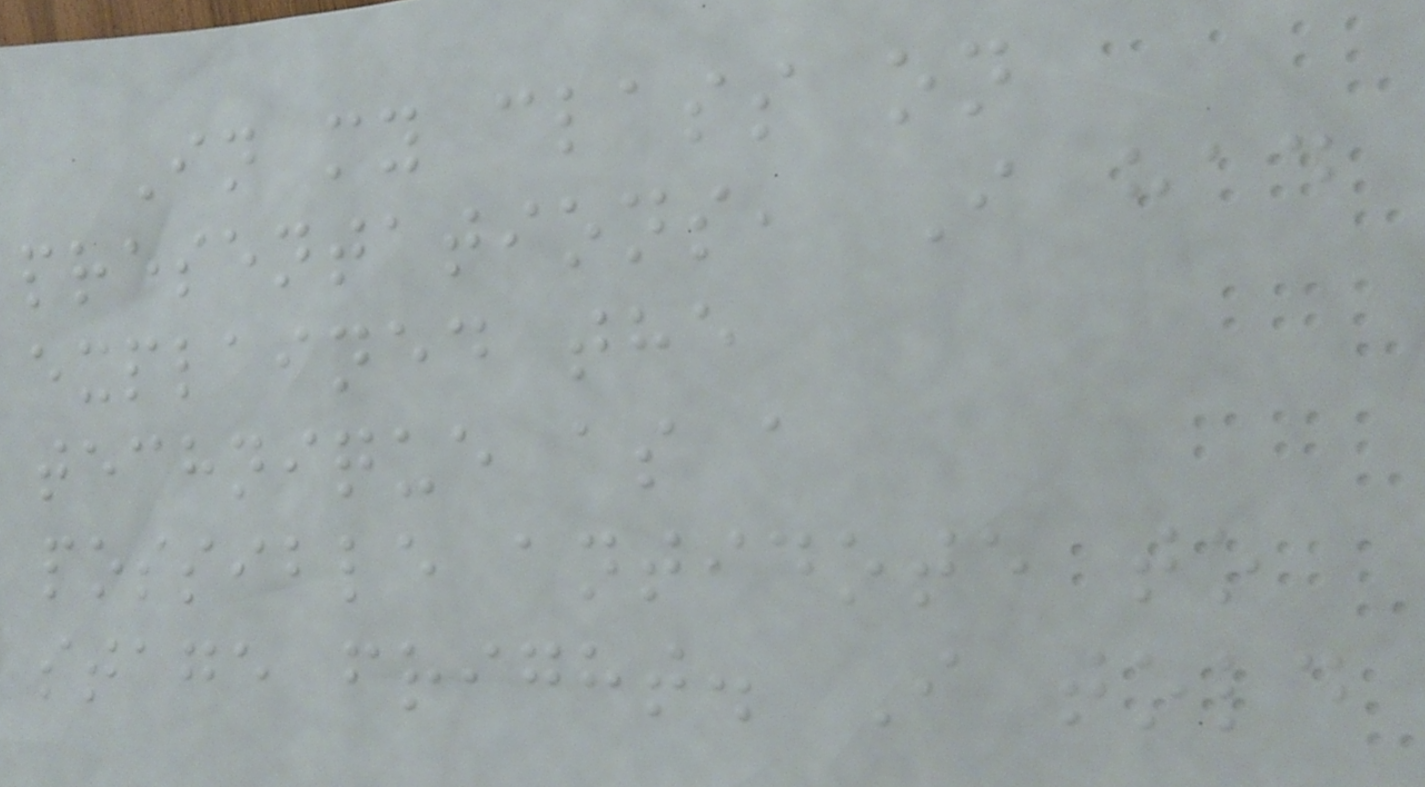In my class on
presentations, I had
explained the
technique as a
possible antidote to
stage fright. I told
